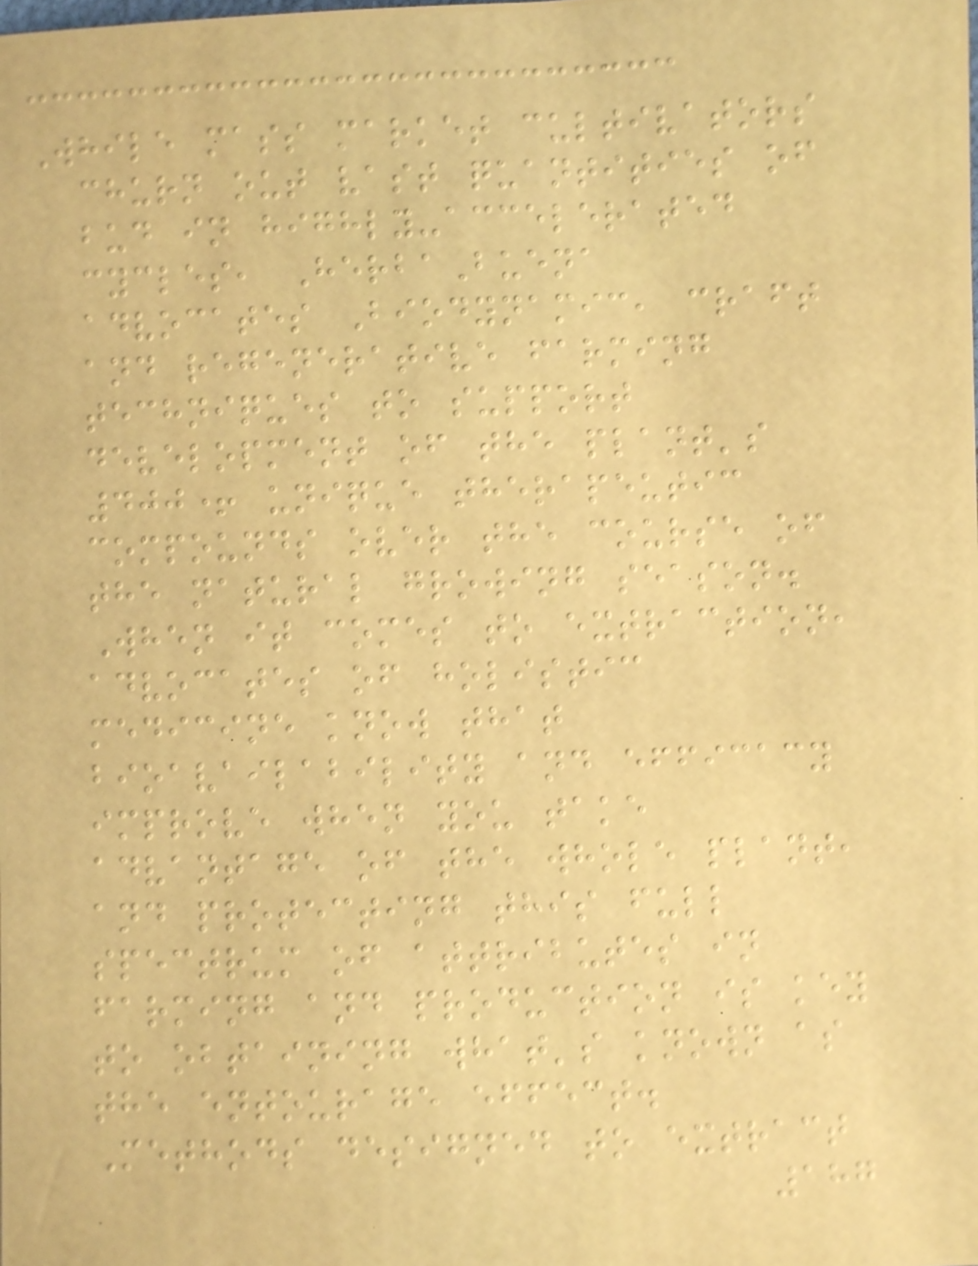While mass market cultivators
churn out vast quantities of
bud in highly-accelerated
cycles, HerbaBuena
advocates Biodynamic, craft
and regenerative farming
techniques to support
development of the plant's
400+ unique therapeutic
compounds over the course of
the natural growing season.
When it comes to extraction,
advocates of holistic
medicine know that
bioavailability and efficacy
improve when you take
advantage of the whole plant,
and protecting this full
spectrum of attributes in
farming and production is key
to obtaining what's known as
the entourage effect.
Methods designed to extract
187
